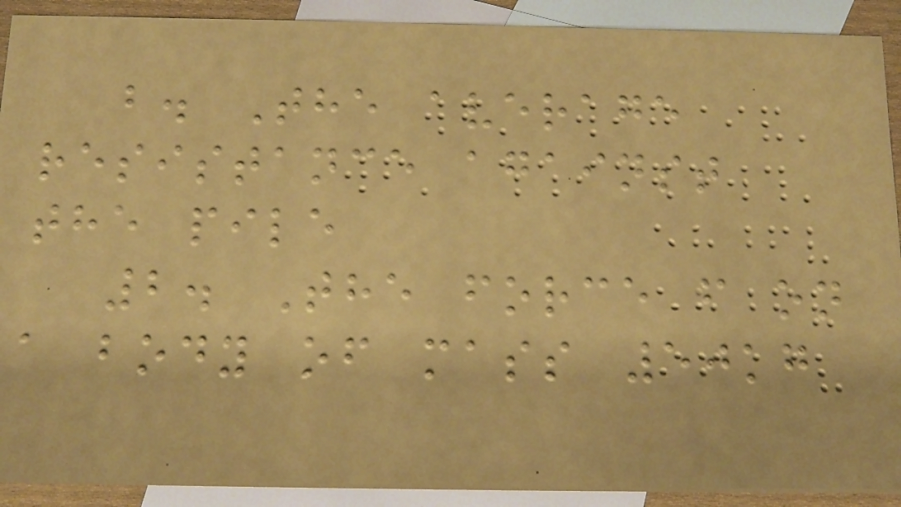b. The average
resistance against
the pile
2. The force f on
a body of mass 50kg
